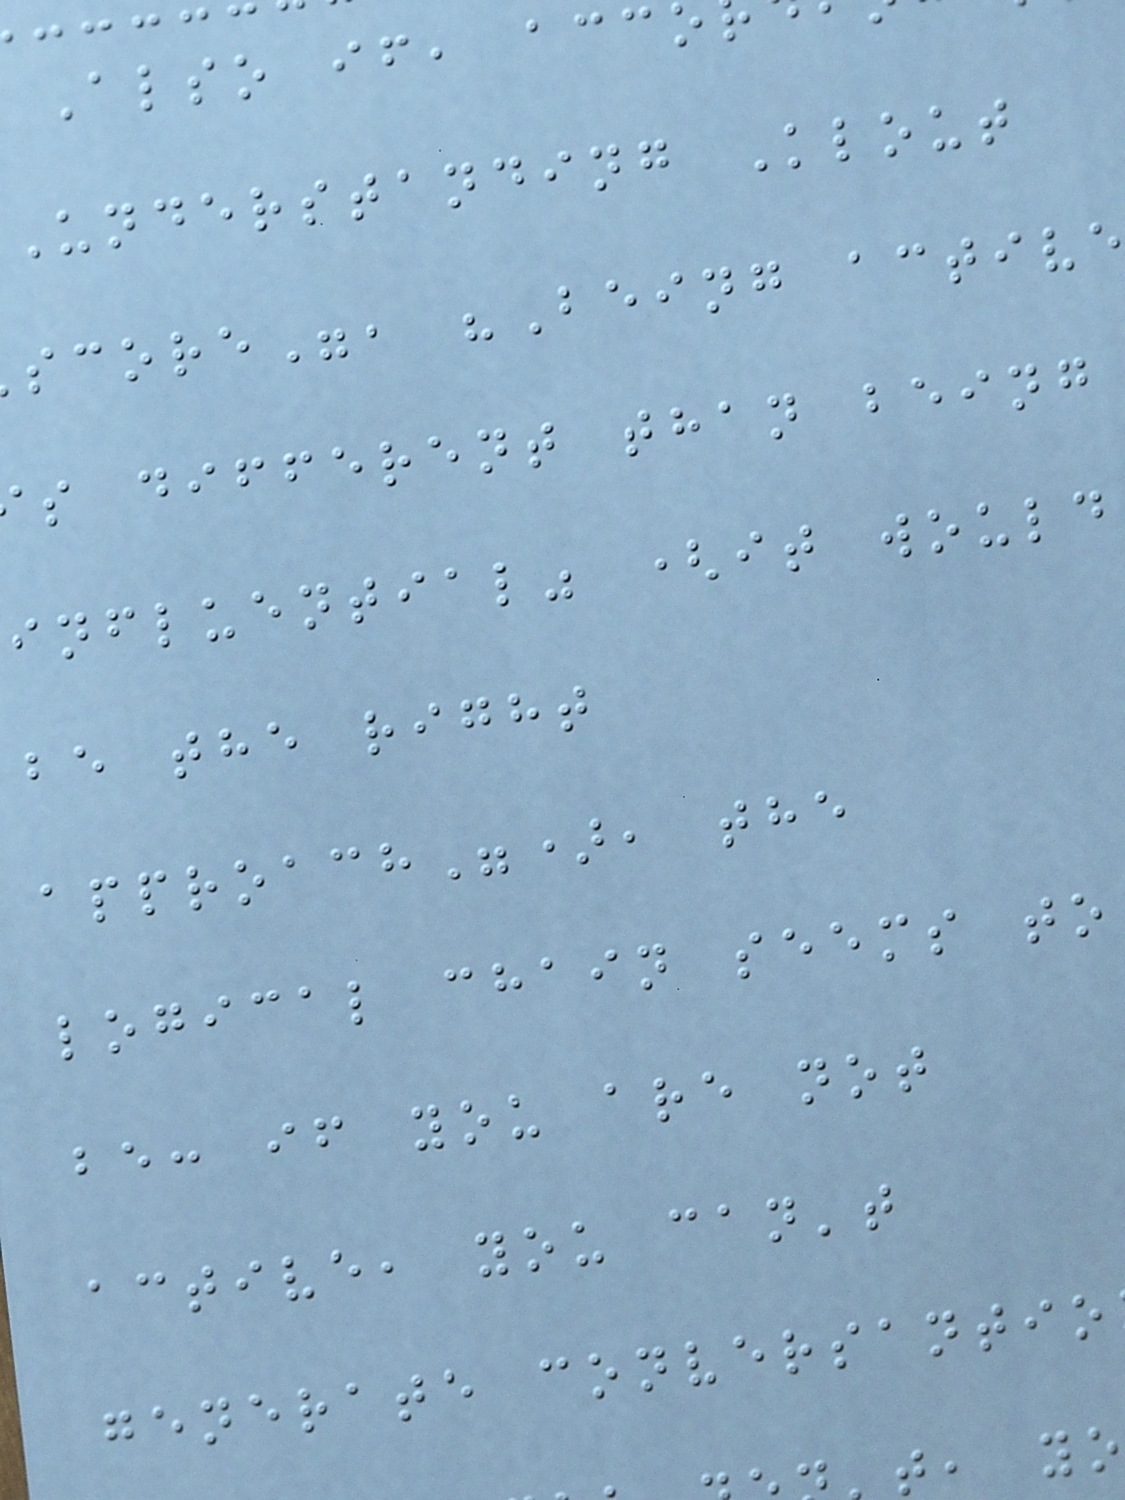Also if, acc
Understanding Klout
score", "Being active
s different than being
influential" (it would
be the right
approach"), the
logical chain seems to
be: if you are not
active, you can't
generate conversantio
